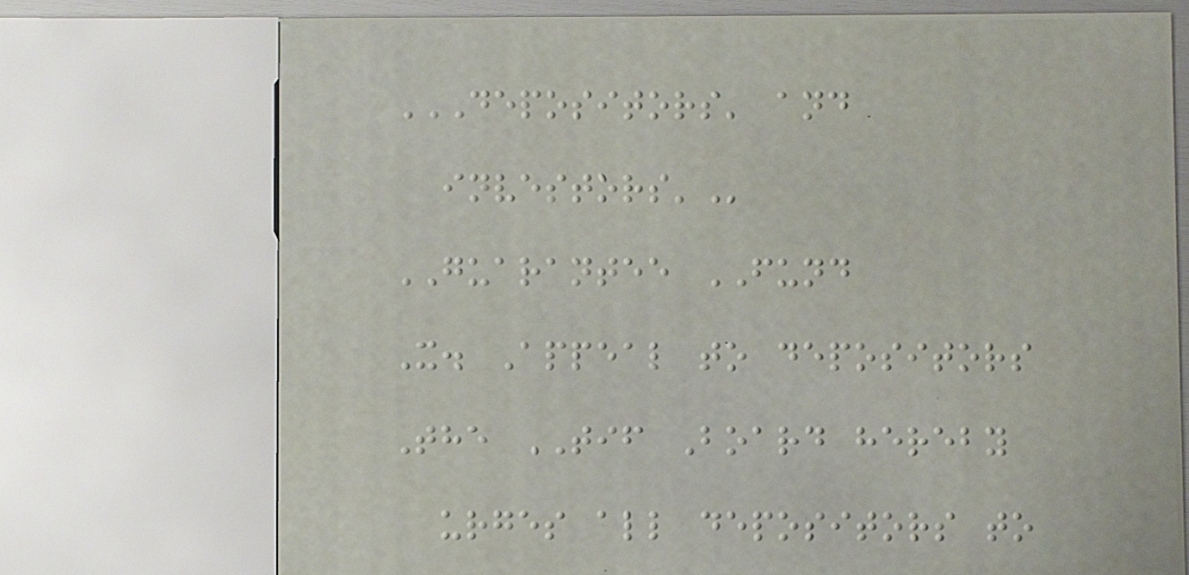DEPOSITORS' AND
INVESTORS'
GUARANTEE FUND
X. Appeal to depositors
The TIF Board hereby
urges all depositors to
